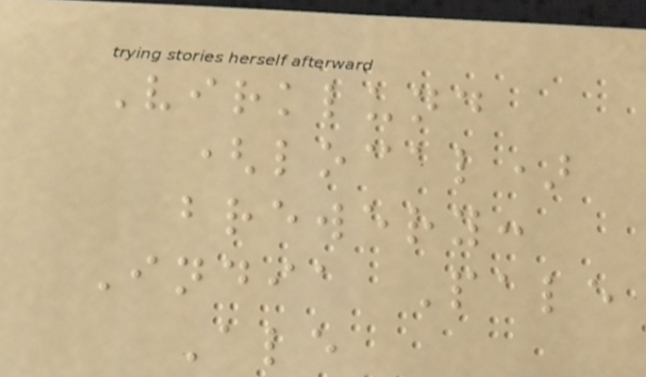Virklund
(local)
brewery:
India Pale
Ale
